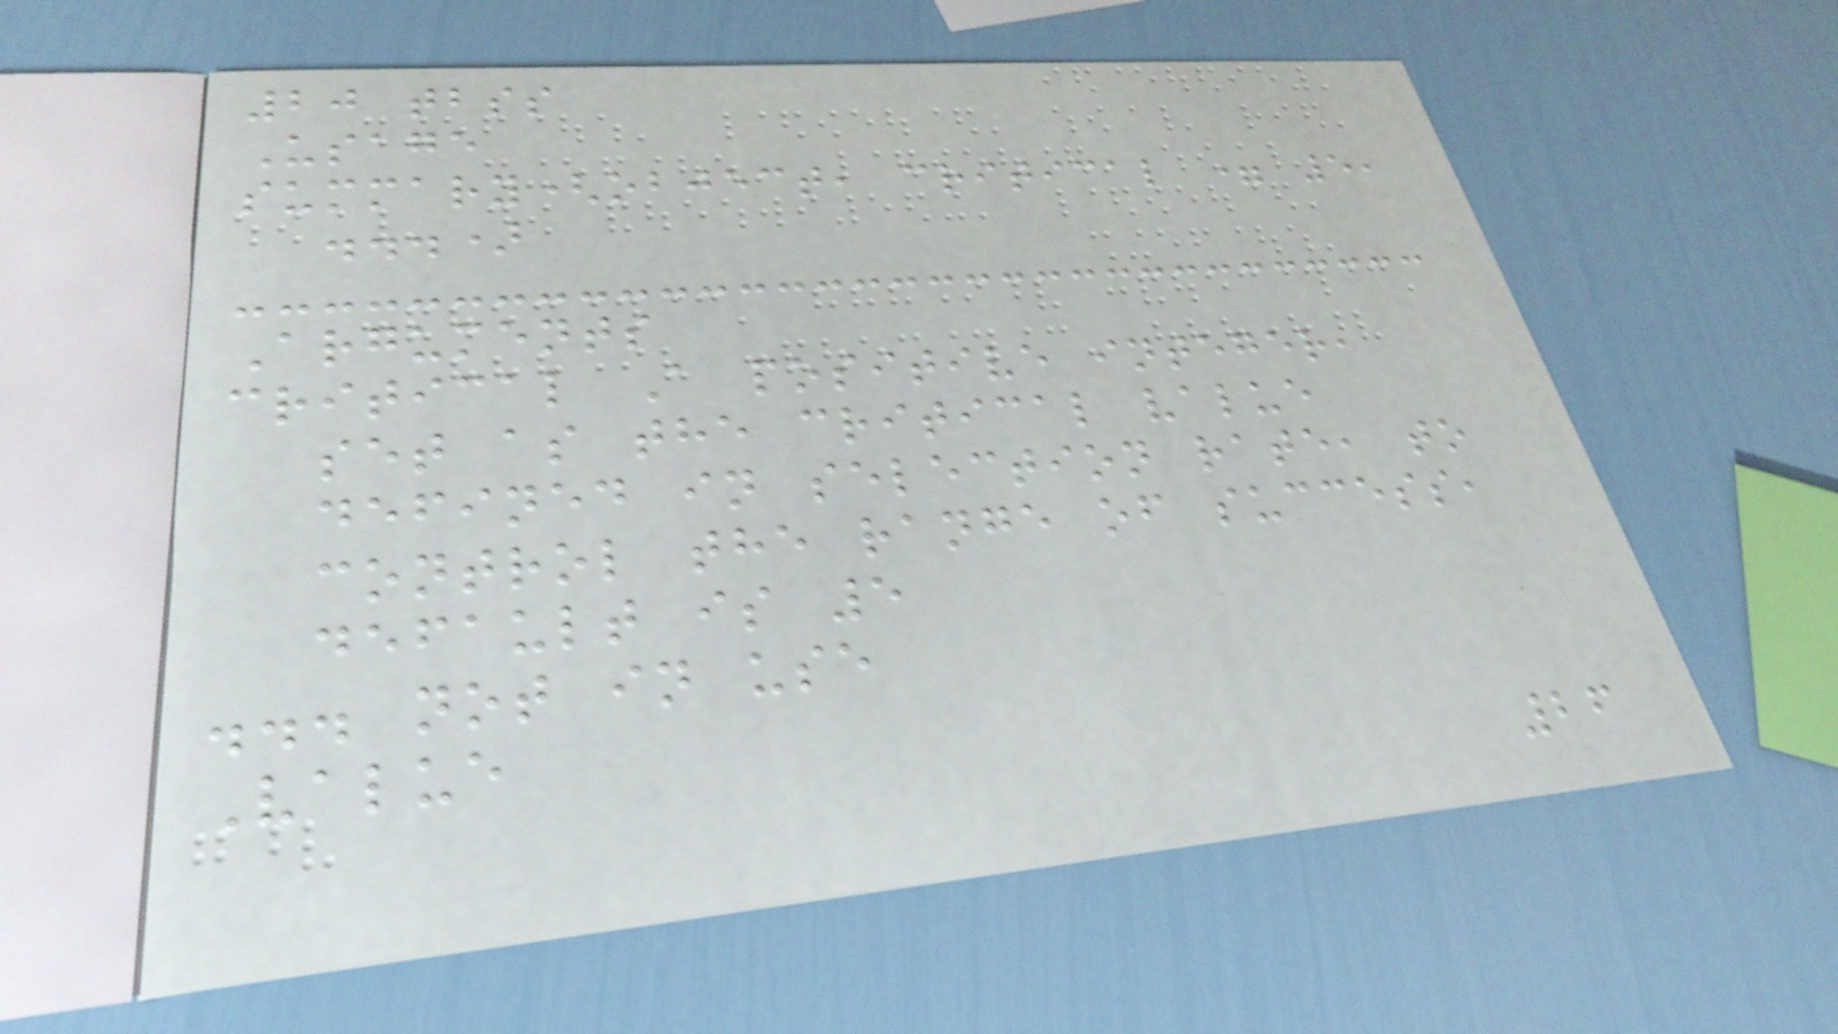20 tbss
Usage
summary(object, critical = 5,
...)
Arguments
critical A positive integer,
set as the critical value
defined in selection rate, to
control the range of success,
default is 5
... not in use
Value
26
